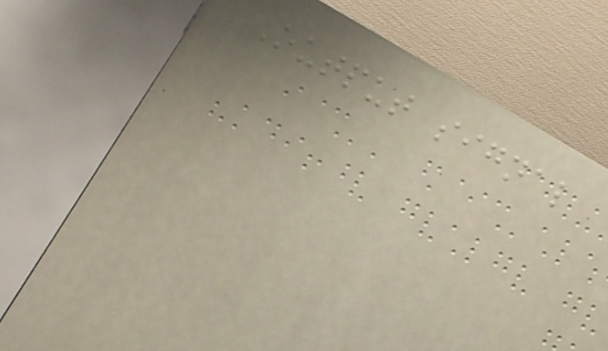Output signal
